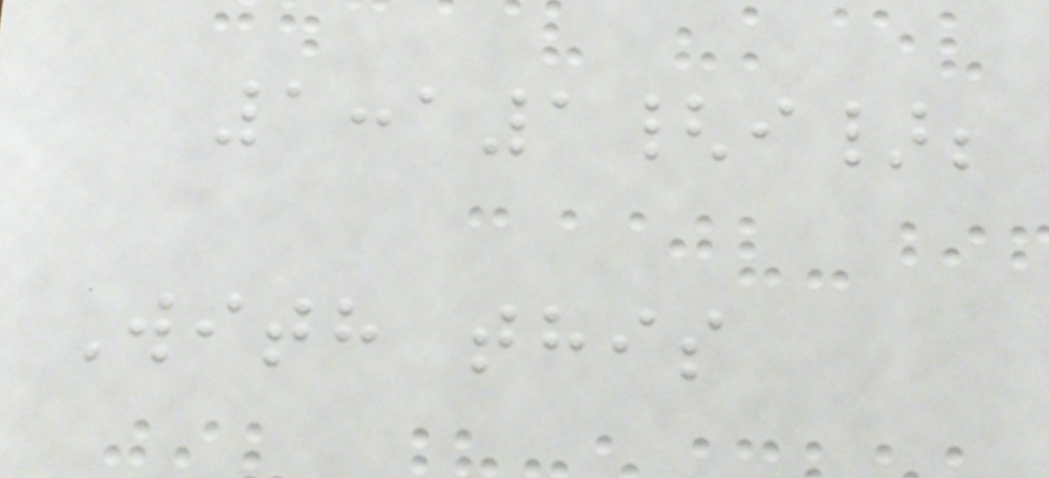1:a1{i};
With this
